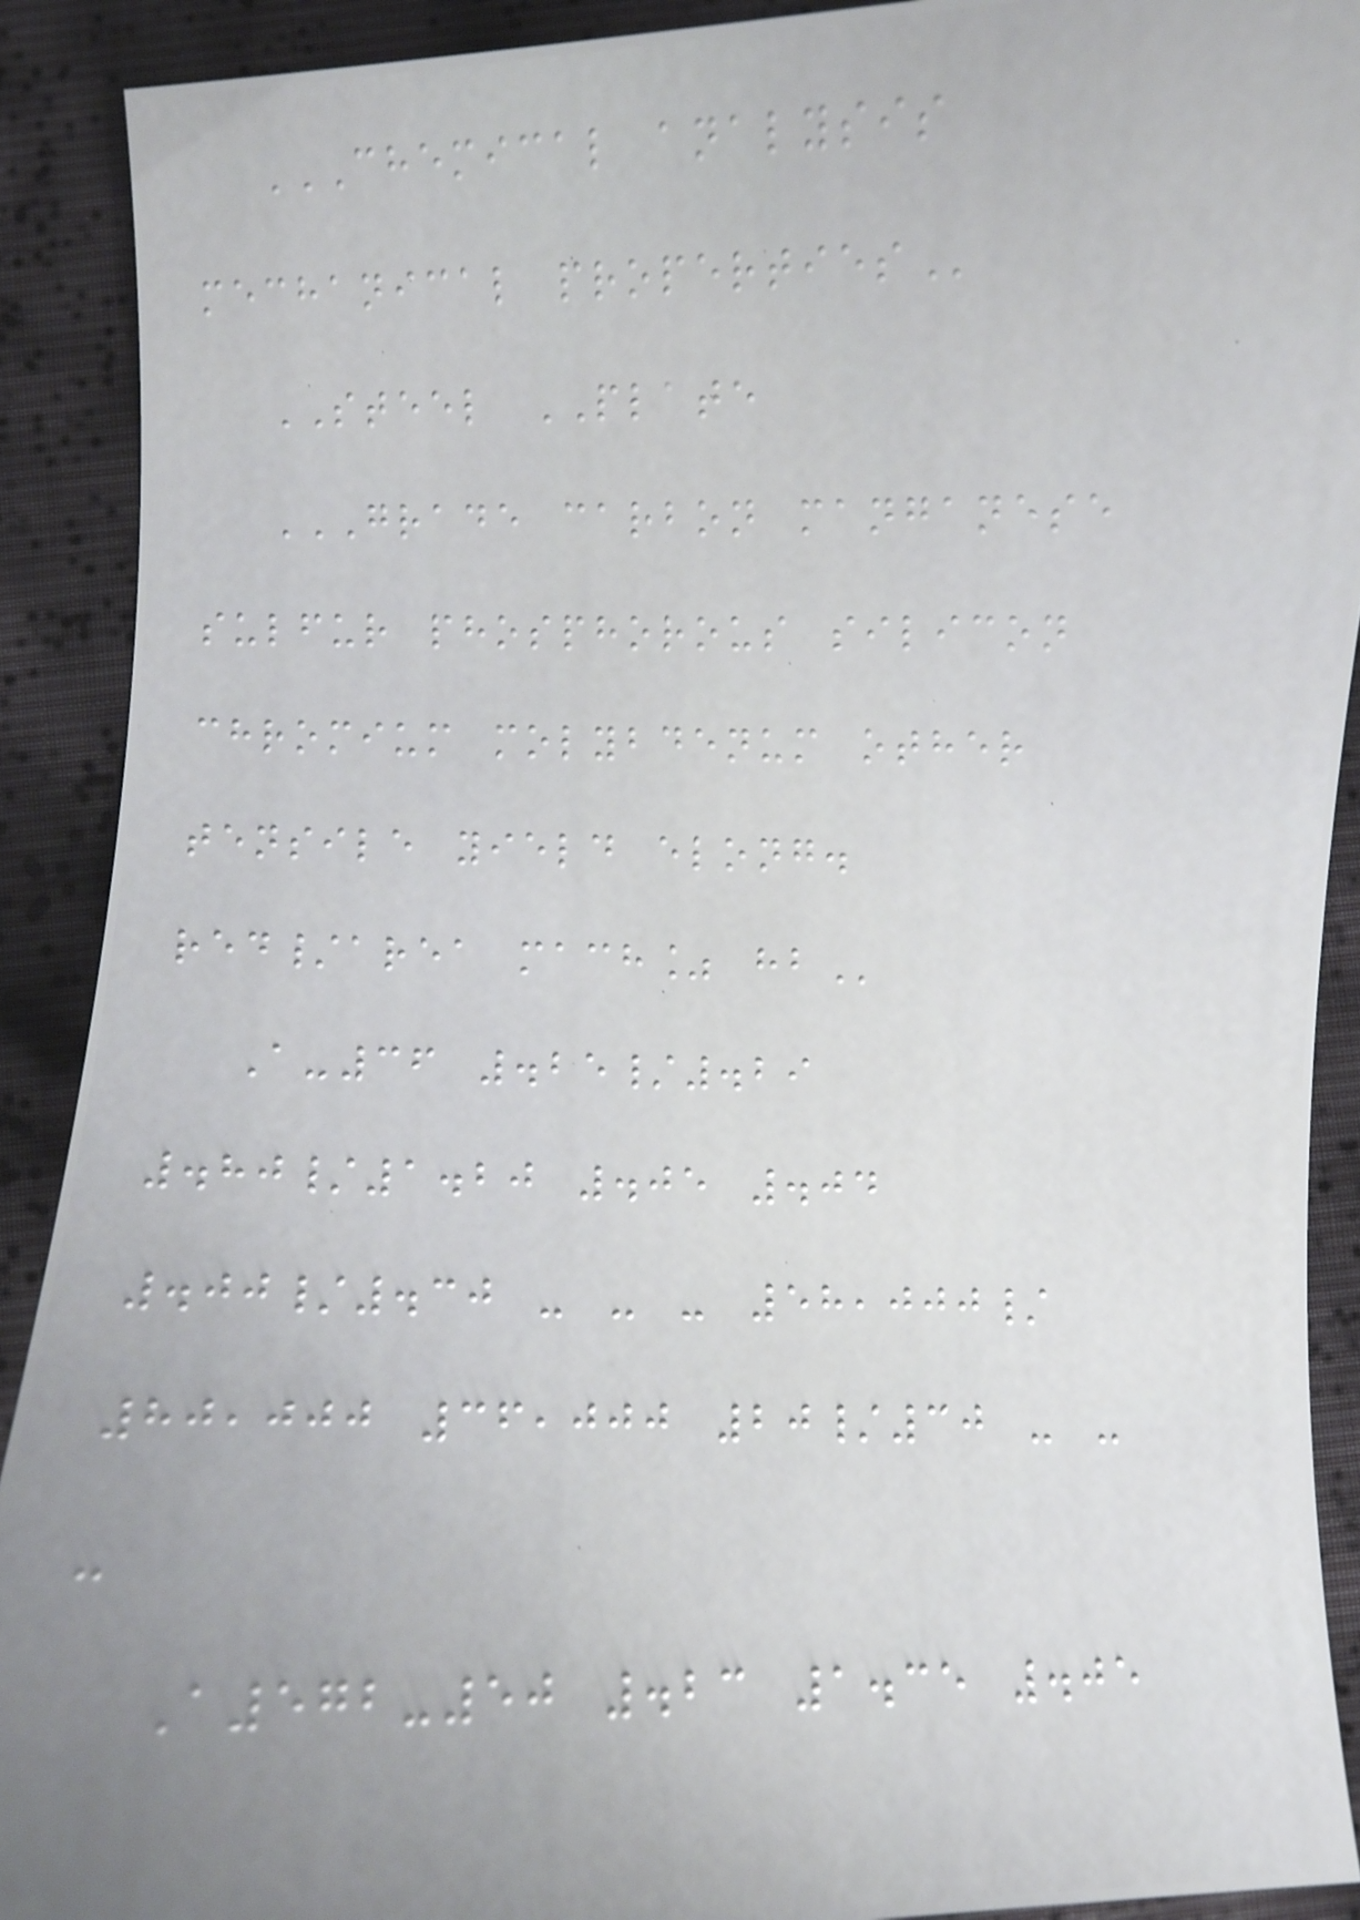CHEMICAL ANALYSIS
MECHANICAL PROPERTIES
STEEL PLATE
GRADE CARBON MANGANESE
SULFUR PHOSPHOROUS SILICON
CHROMIUM MOLYBDENUM OTHER
TENSILE YIELD ELONG.
RED/AREA MACH% HB
A-36 .25/.29
.80/1.20 .05 .04
.00/.30 - - - 58,000/
80,000 36,000 20/30 - -
-
A572-50 .23 1.35 .05
